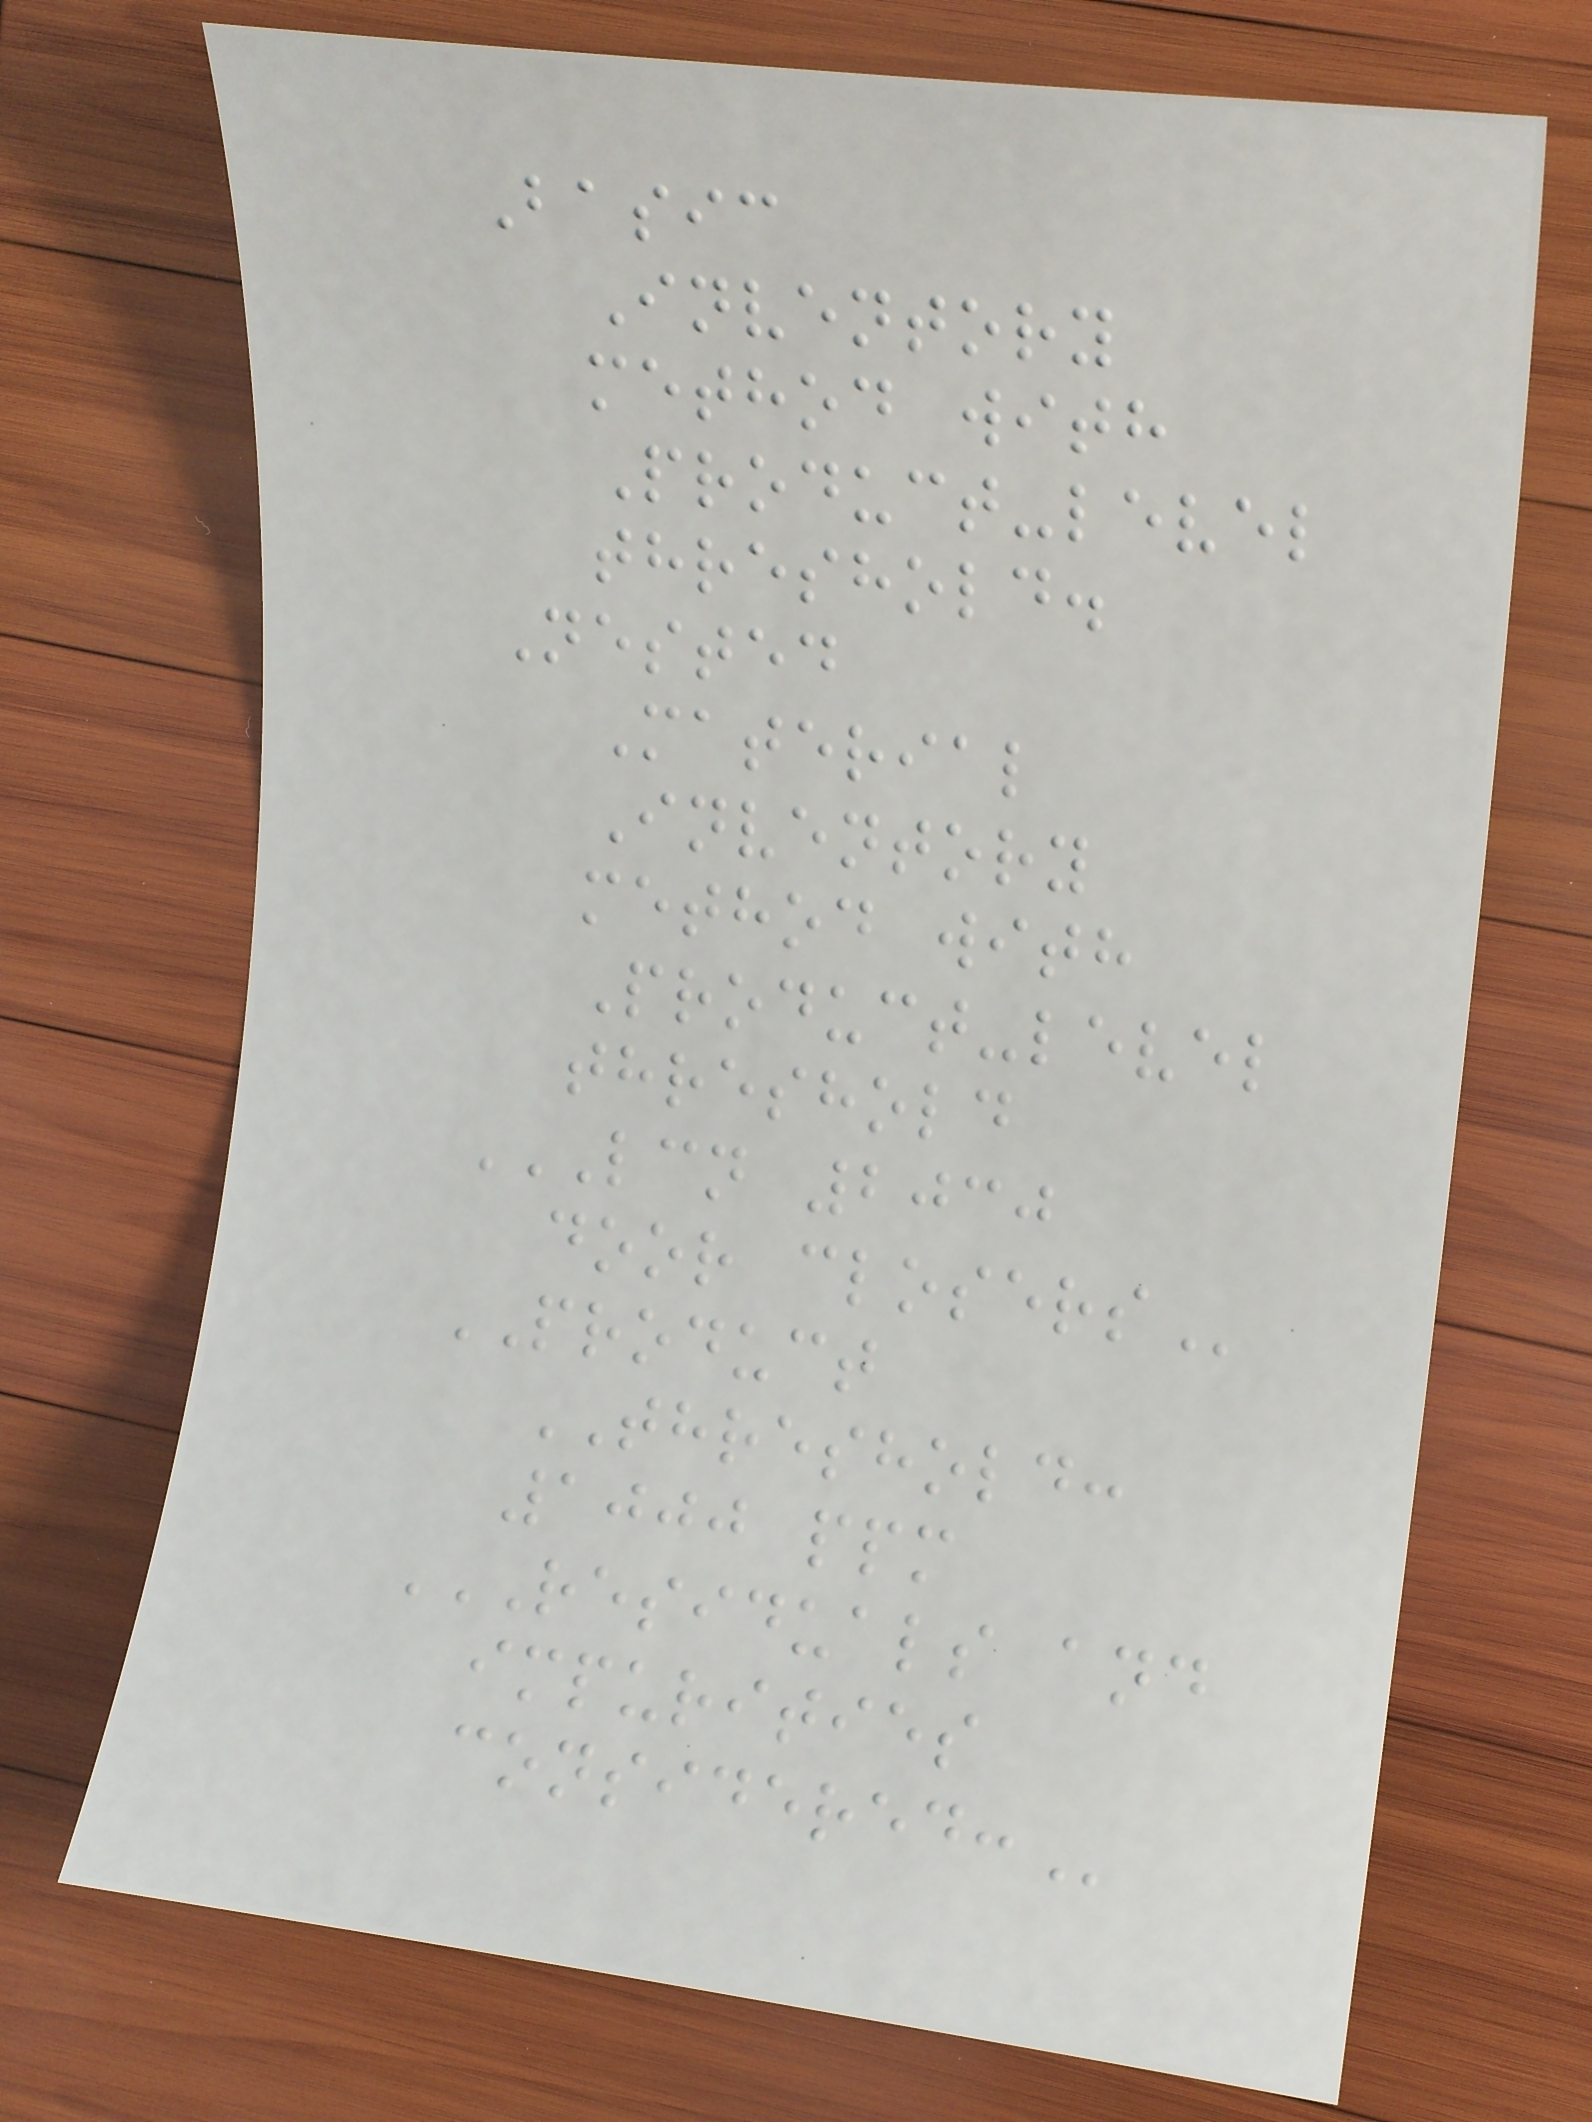Basic
Inventory
method with
Product-level
threshold.
Nested
Material
Inventory
method with
Product-level
threshold
LCN 2030
DOOR CLOSERS
PRODUCT
THRESHOLD:
1000 ppm
RESIDUALS AND
IMPURITIES
CONSIDERED:
